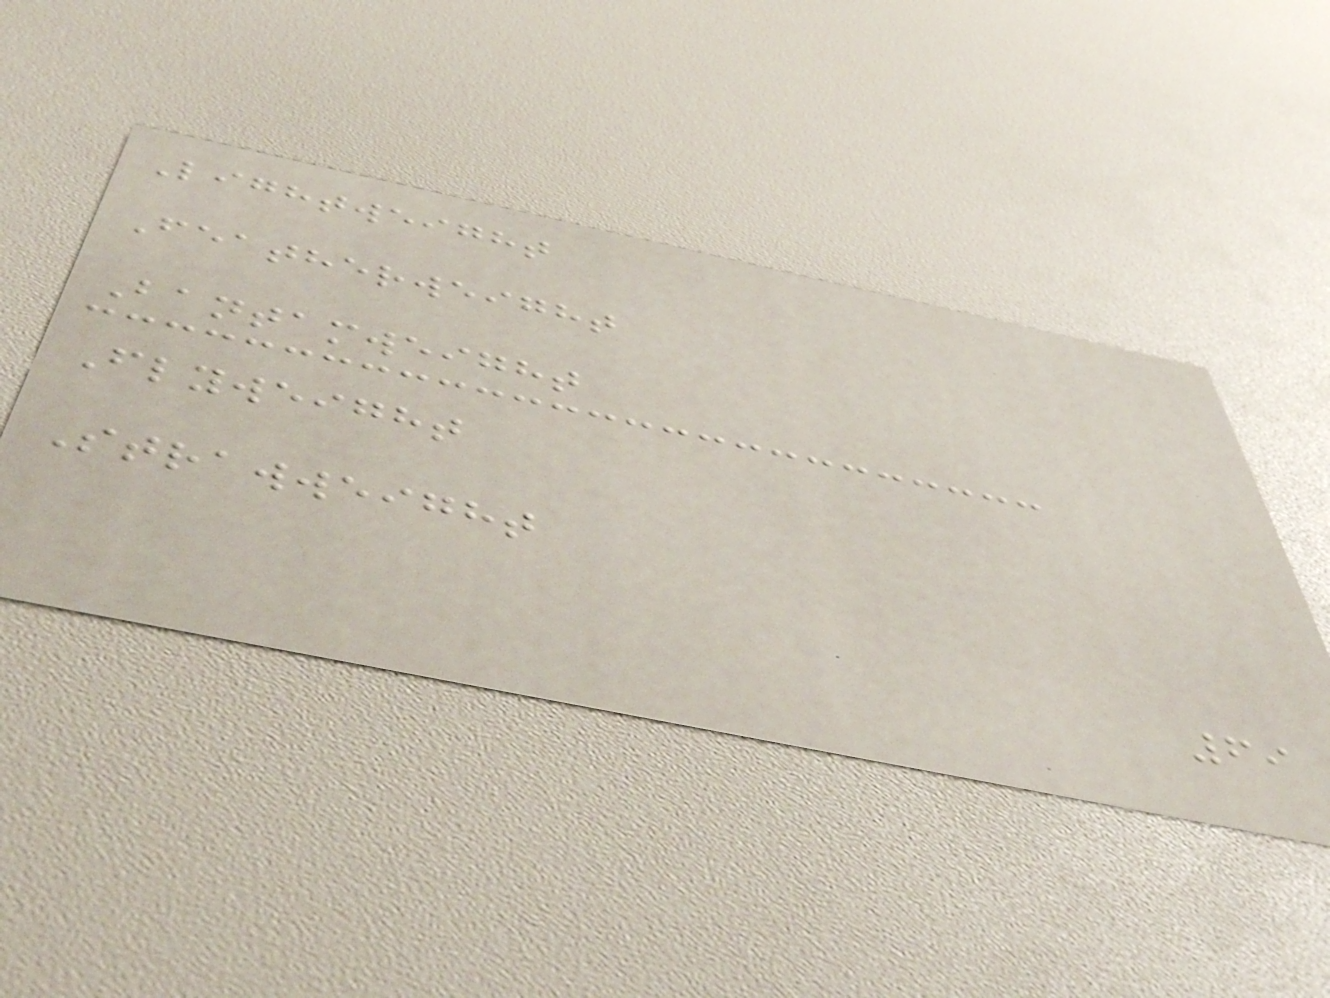Lightweight
Featherweight
Bantamweight
Flyweight
Strawweight
69
